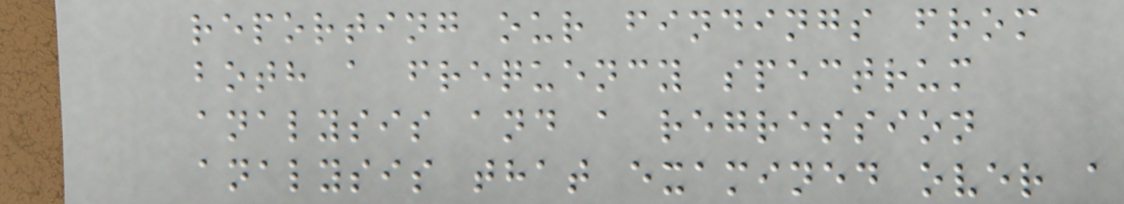reporting our findings from
both a frequency spectrum
analysis and a regression
analysis that examined over a
